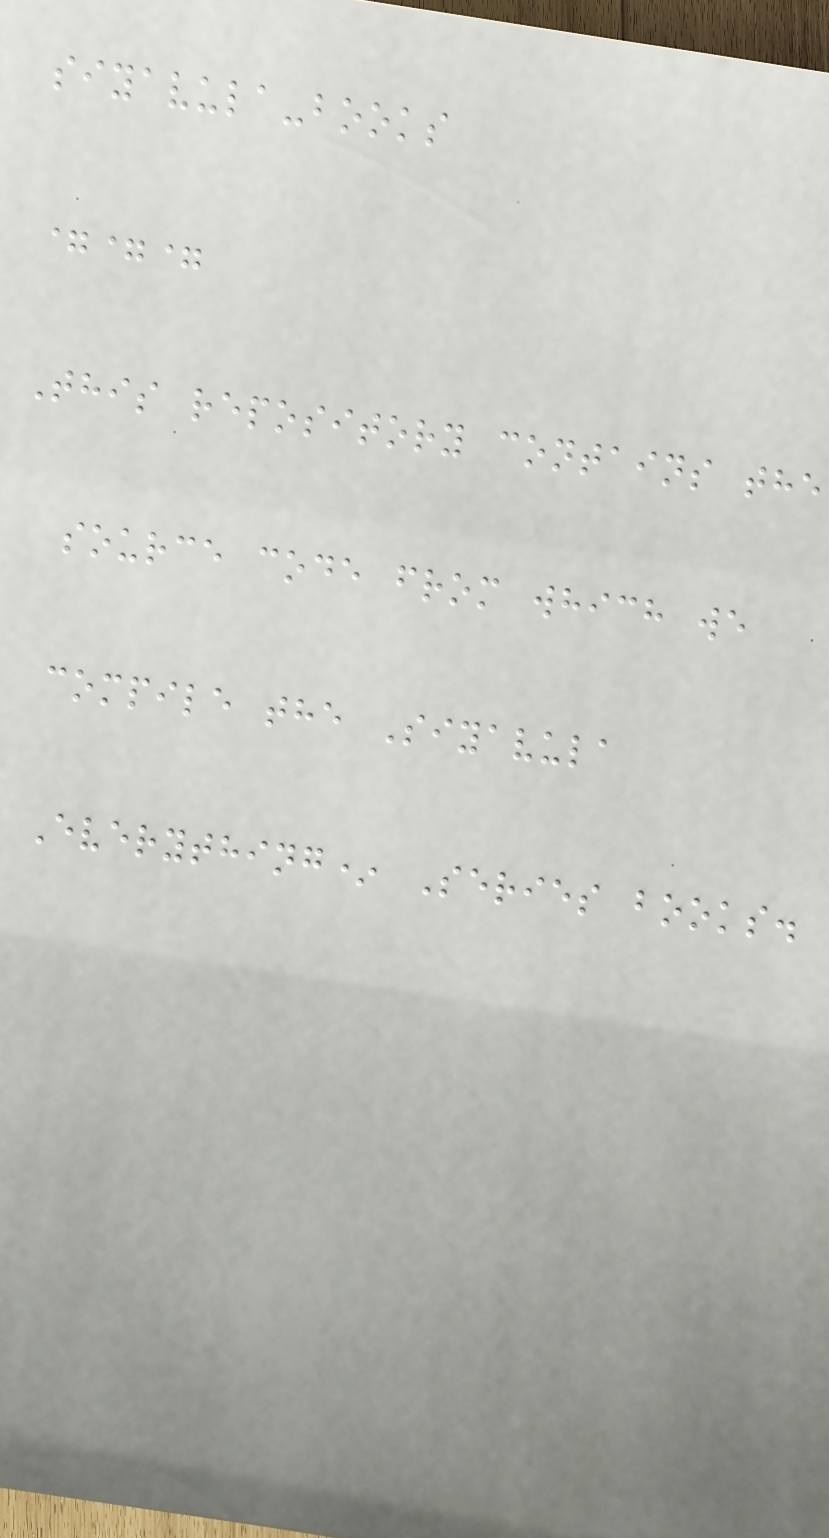siyavula-books
===
This repository contains the
source code from which we
compile the Siyavula
Everything* Series books.
